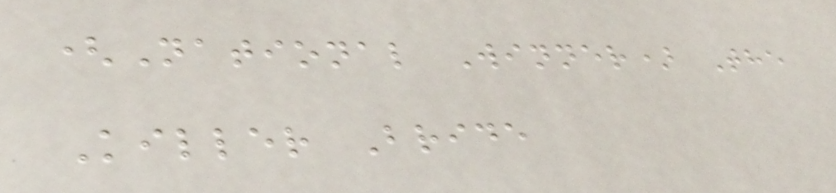(National Winner) The
Killer Bride
